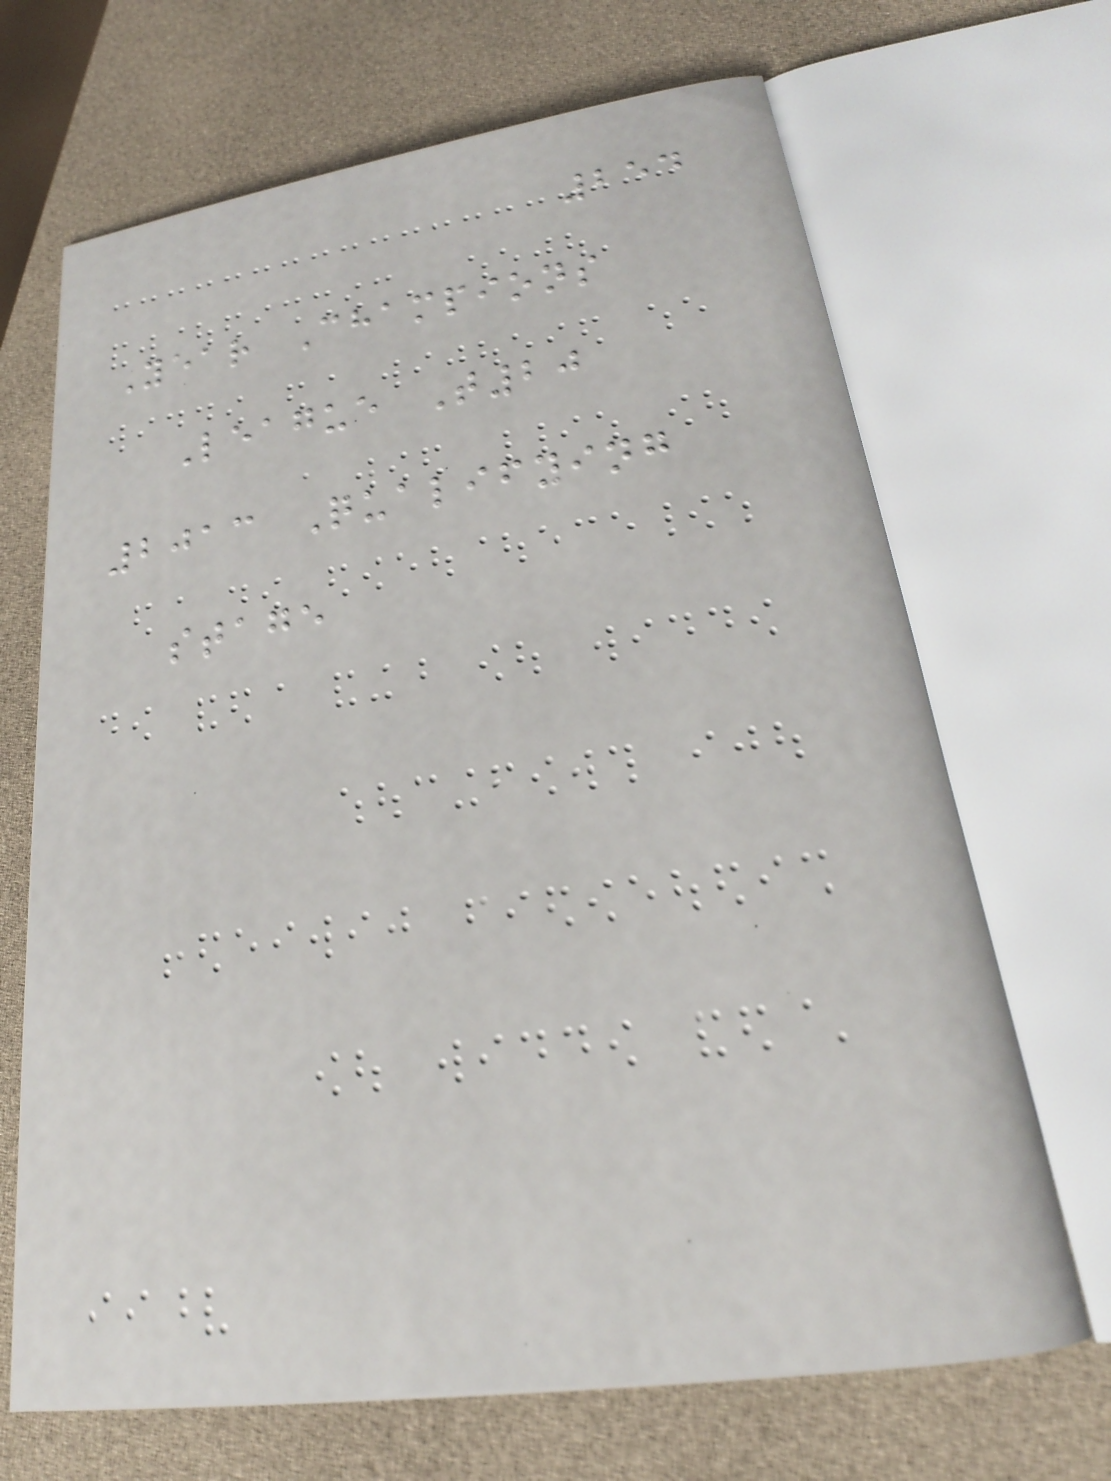254
Year Champions
League T20
2013 Qualifying
stage
